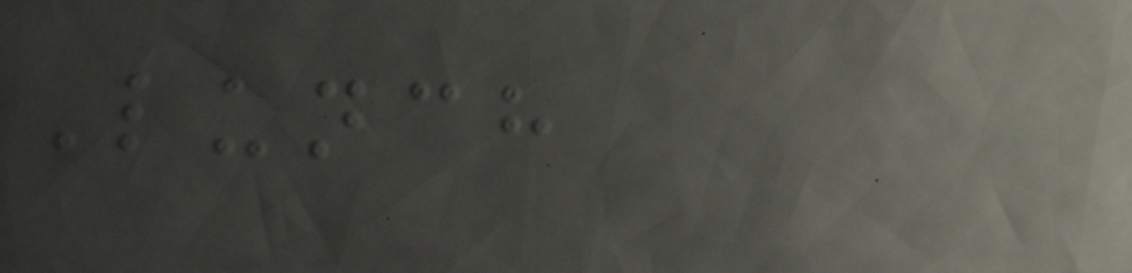Lunch
